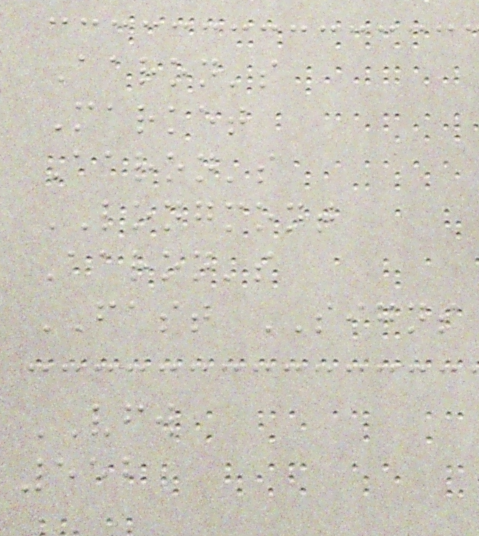Aaron's
Market
Aaron's
LONGMONT
Aaron's
FAST SIGNS
VFW
552
